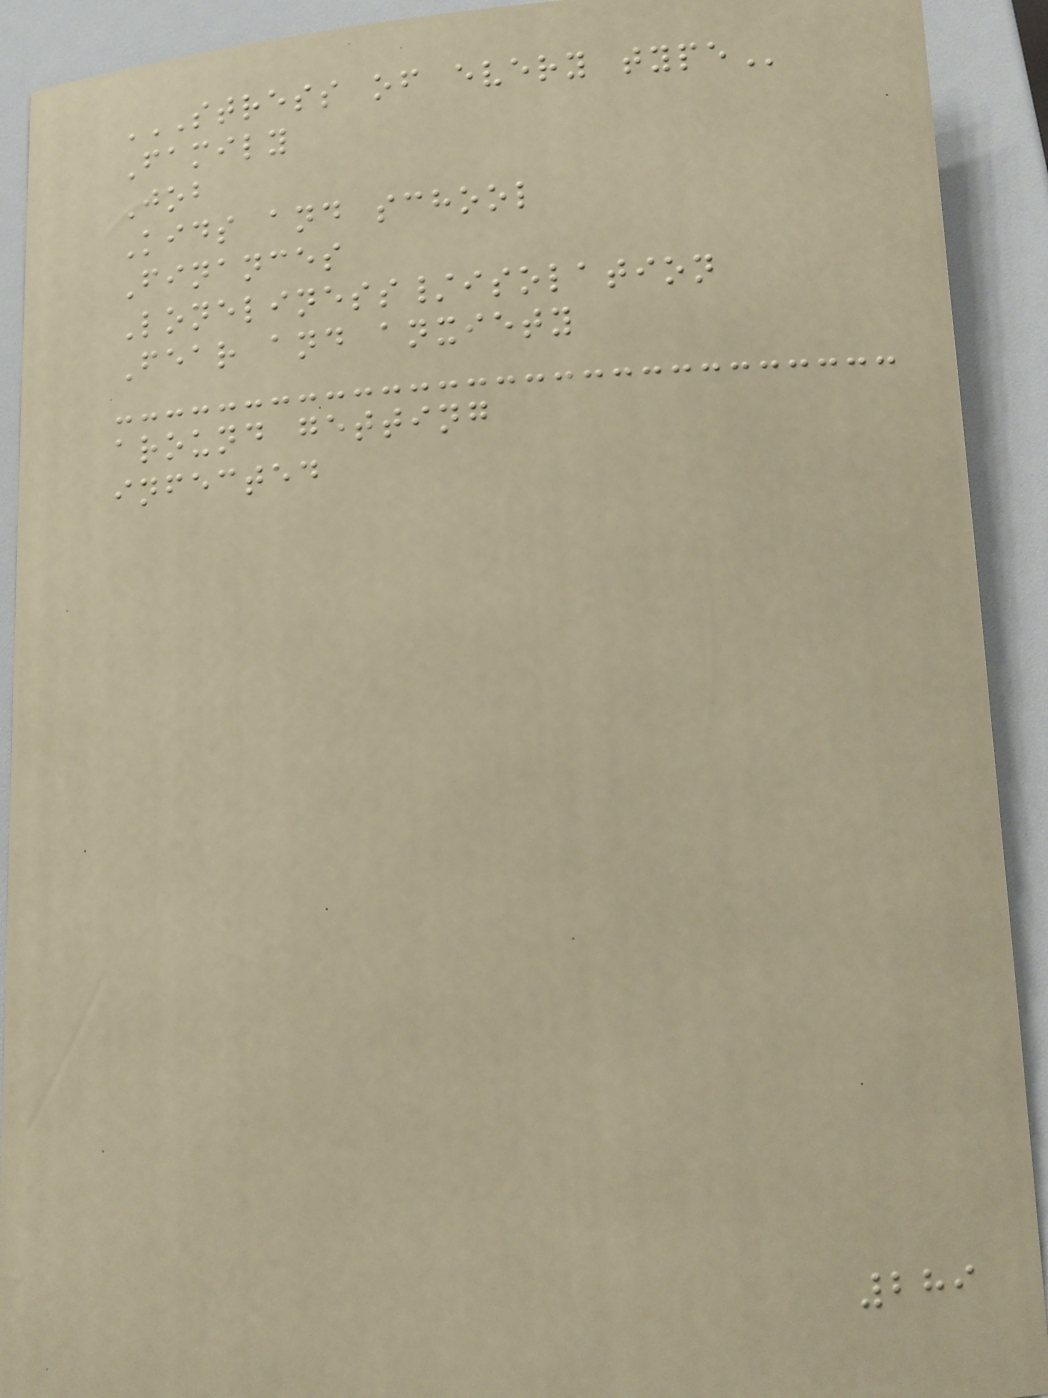STRESS OF EVERY TYPE
Family
Job
Kids and school
Finances
Loneliness/isolation
Fear and anxiety
around getting
infected
289
